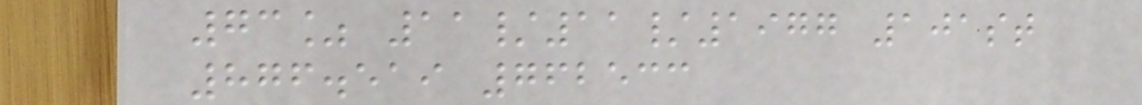73% 11/11/1977 101st
876.519 762533
